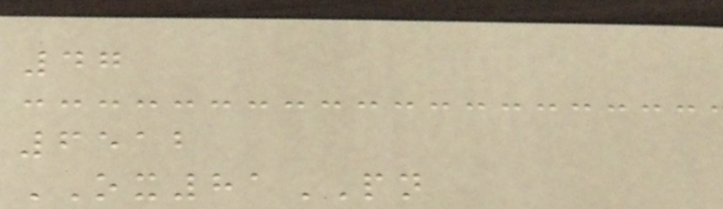47
6512
OX81PN
